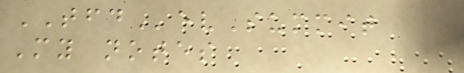TFDevSummit
My notes
